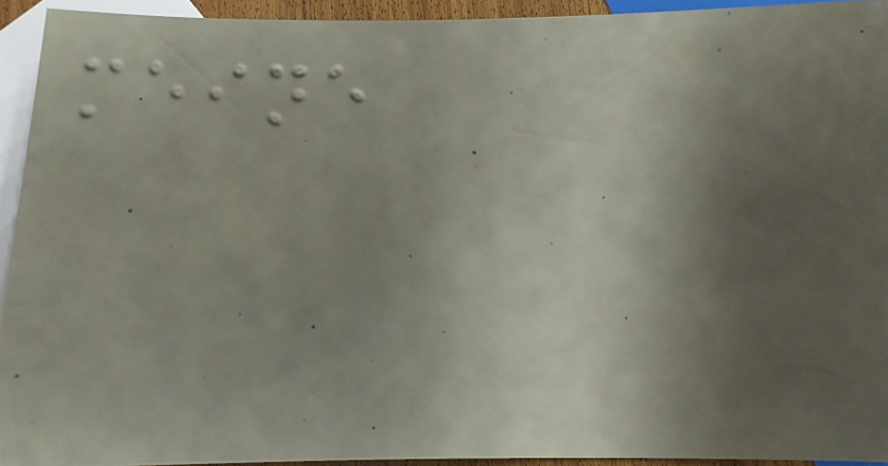meine
